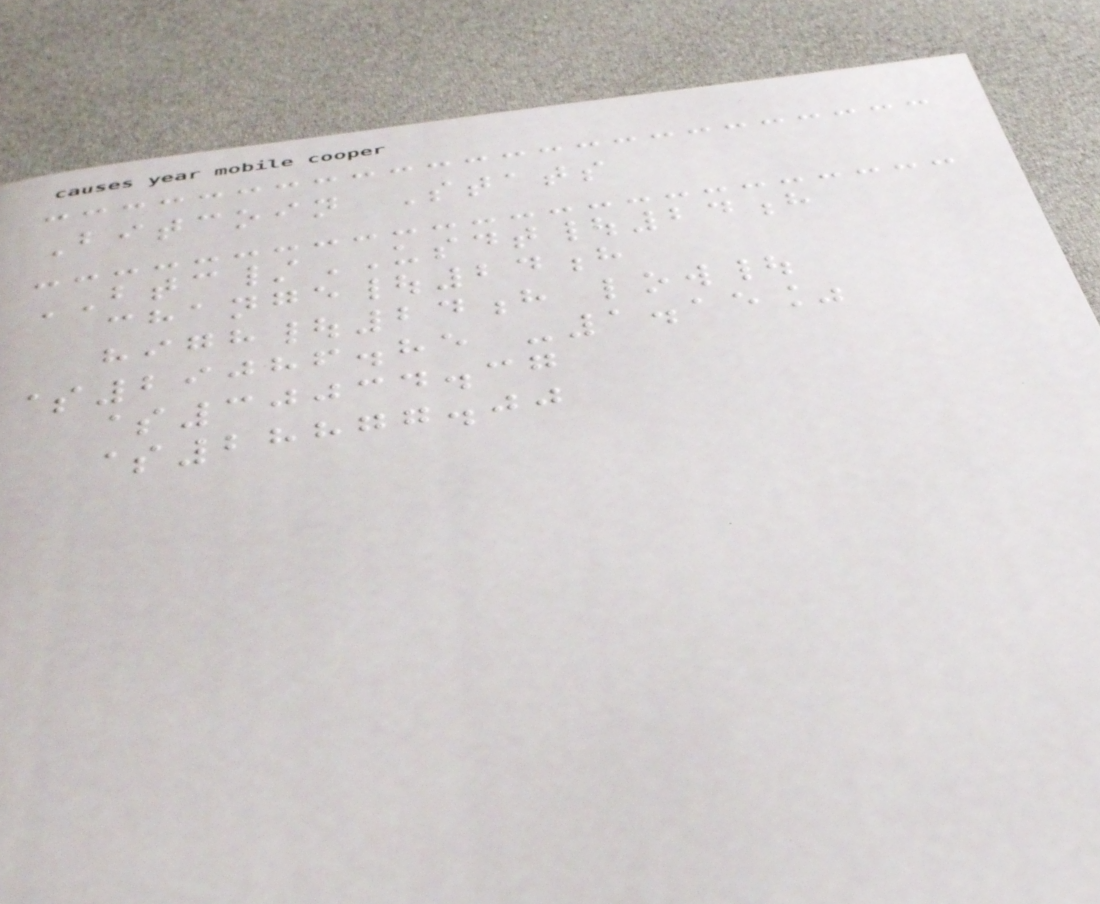Bitcoin Stats
BTC/USDT|24h
change|24h
high|24h low|
$29086.85 -1.15%
$30034.37
$28877.00
